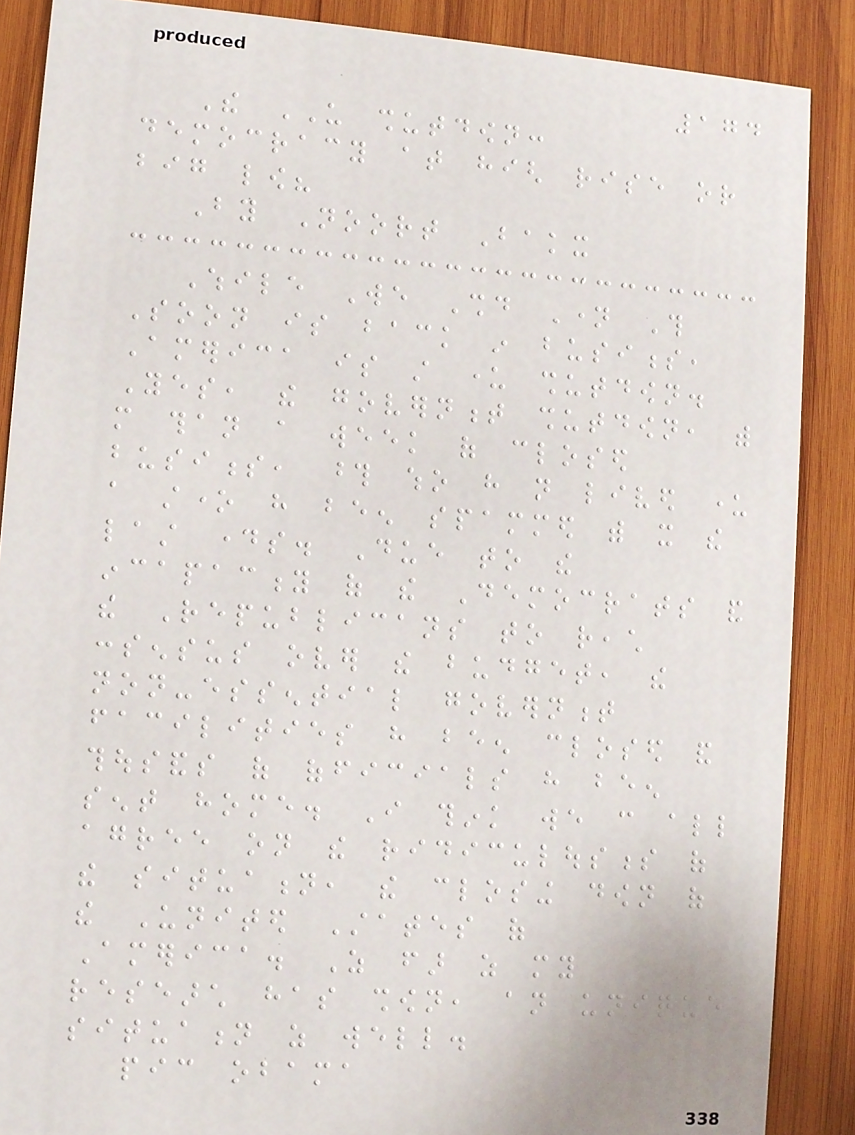174
The US shutdown:
democracy at high rise or
big low?
By Noort Bakx
While We Should Name This
Soon is back in business,
America is still under shutdown.
Yes, the government shutdown, with
more than a week of closed
business, those who have not lived under
a stone have been spammed with it the
last days. Due to the
incapacity of the Democrats and
the Republicans to reach
consensus over the budget, the
non-essential government
facilities have been closed and
thousands of officials have been
sent home. I think we can all
agree on the ridiculousness of
the situation, the closing down of
the United States of
America. As far as my
research has shown, an unique
situation as well.
pic obama
